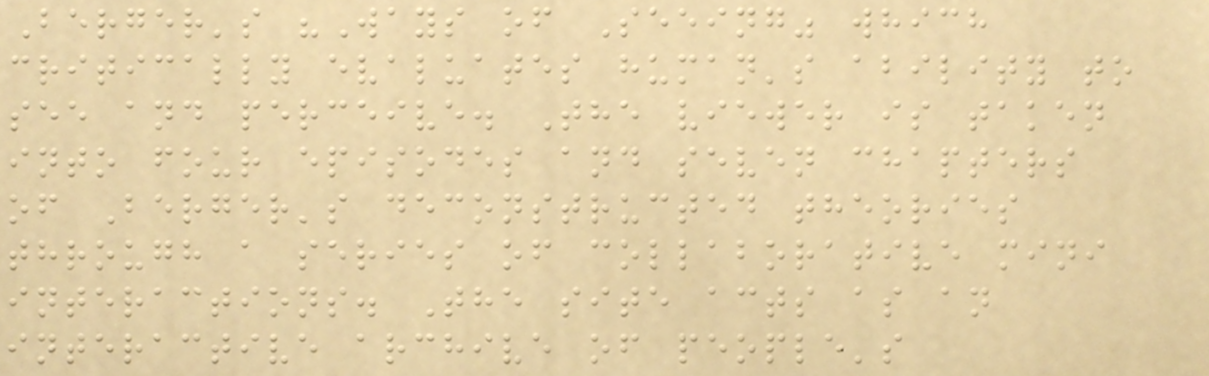Berger's "Ways of Seeing" which
critically evaluates human's ability to
see and perceive. The viewer is taken
into four episodes and seven chapters
of Berger's deconstructed theories
through a series of collaborative mini
interactions. The site acts as an
interactive archive of people's
